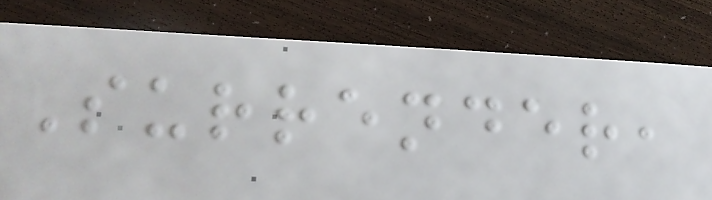Surrender,
